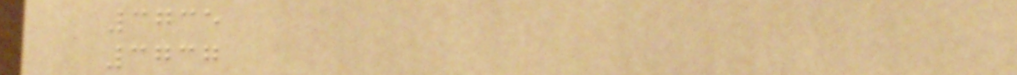3735
3737
